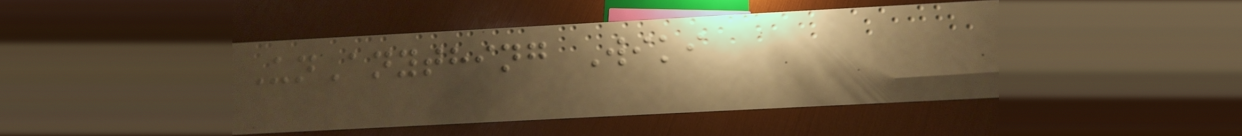UnAnything Wiki
